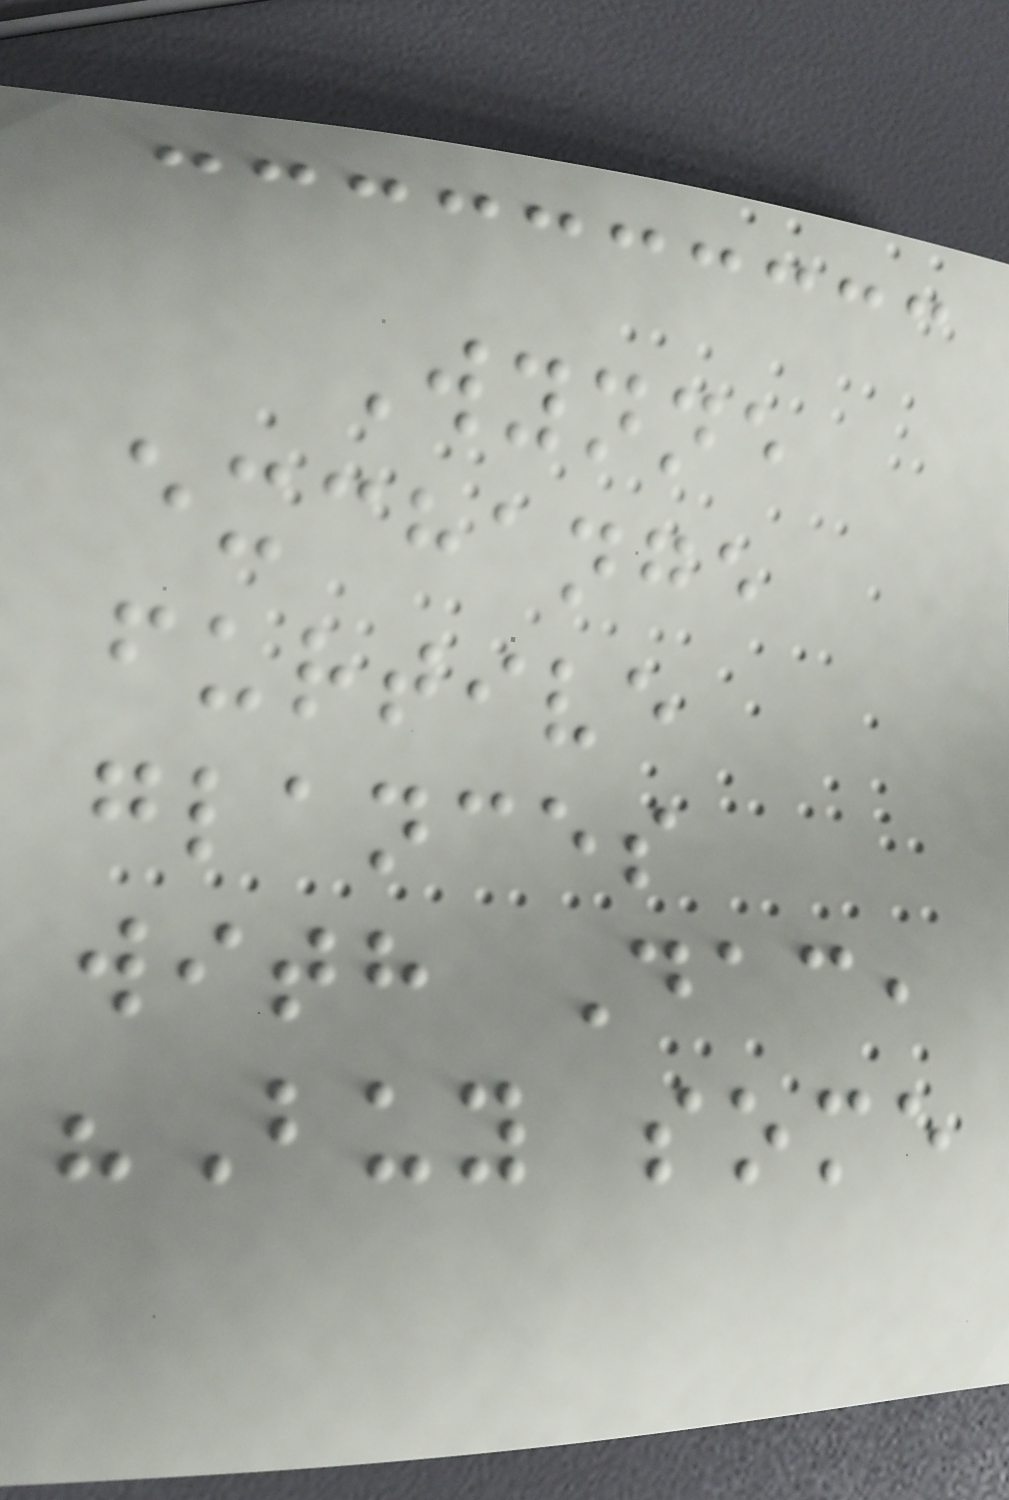Wynne
exchange
furtive
glances
with Dac,
"Buy some
